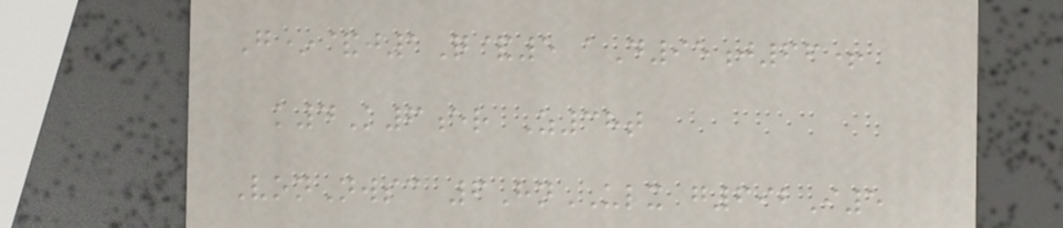G*&j1Q&5 aD95j66+
k4K6er Z38t
VonNwsc 6HnULX g692I5
